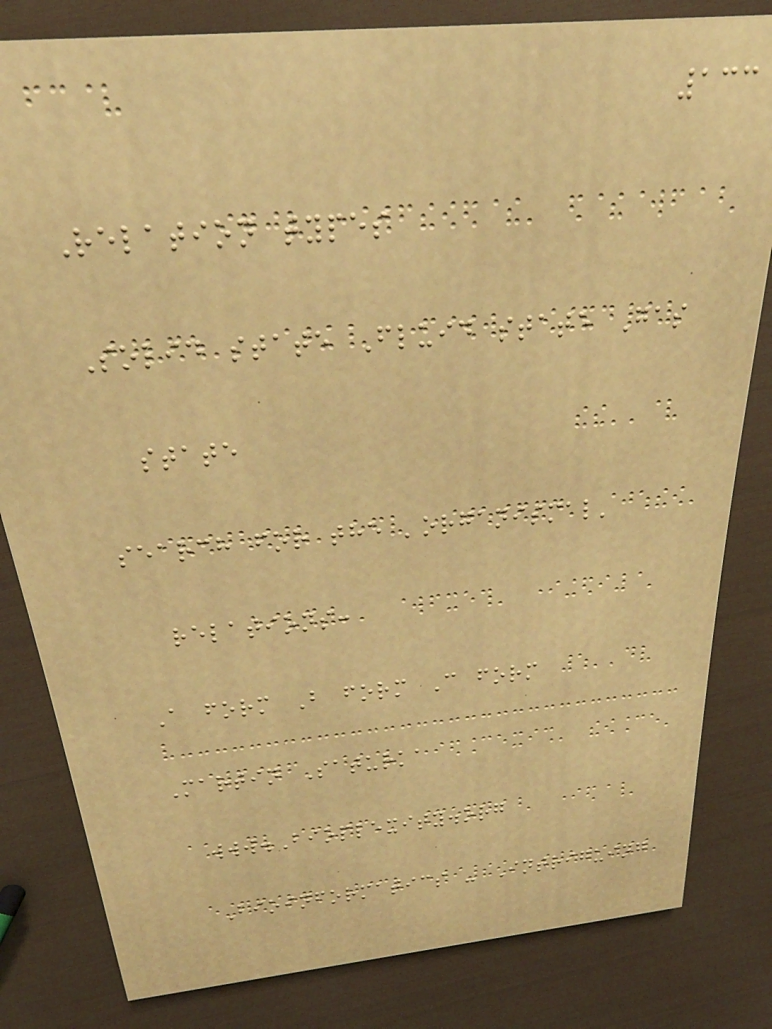133
Relation types
Solid state Fluid state Gas
state
search for the 'organismal'
relations:
A form B form C form
Martin Saturka
www.Bioplexity.org
Bioinformatics - Intriguing
